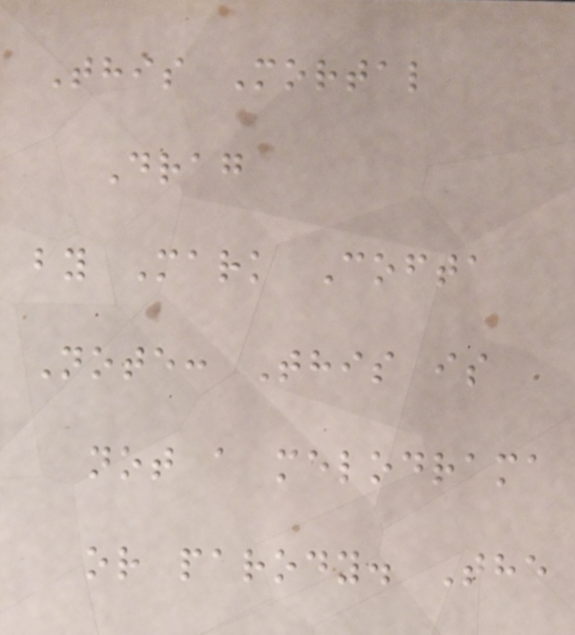This Mortal
Drag
by Mark Cofta
Note: This is
not a melodrama
or parody. The
